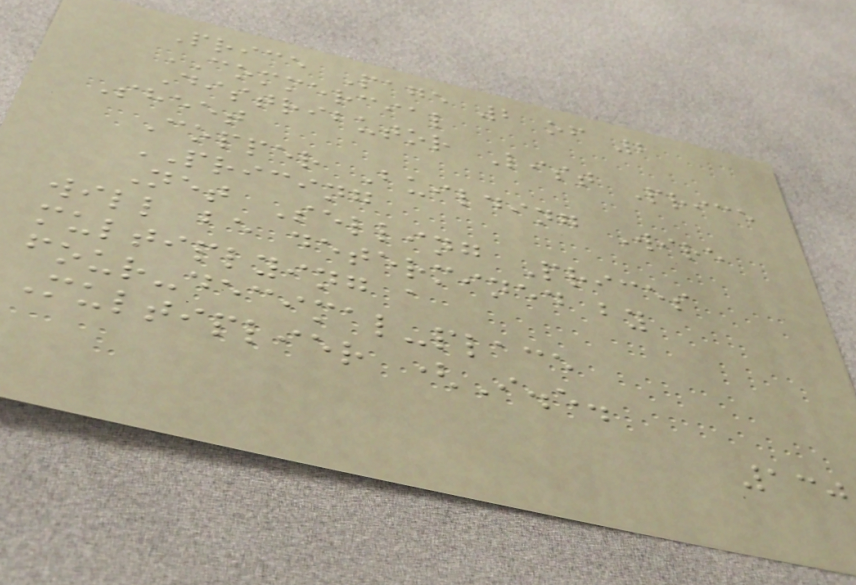Price Page 2 of 2
COMMERCIAL
Distributor List Price
Sheet
Copper Building Wire
PRICING
Net Selling Prices
will be determined by
multiplying a
four-decimal-place
Multiplier (I.e.
130
